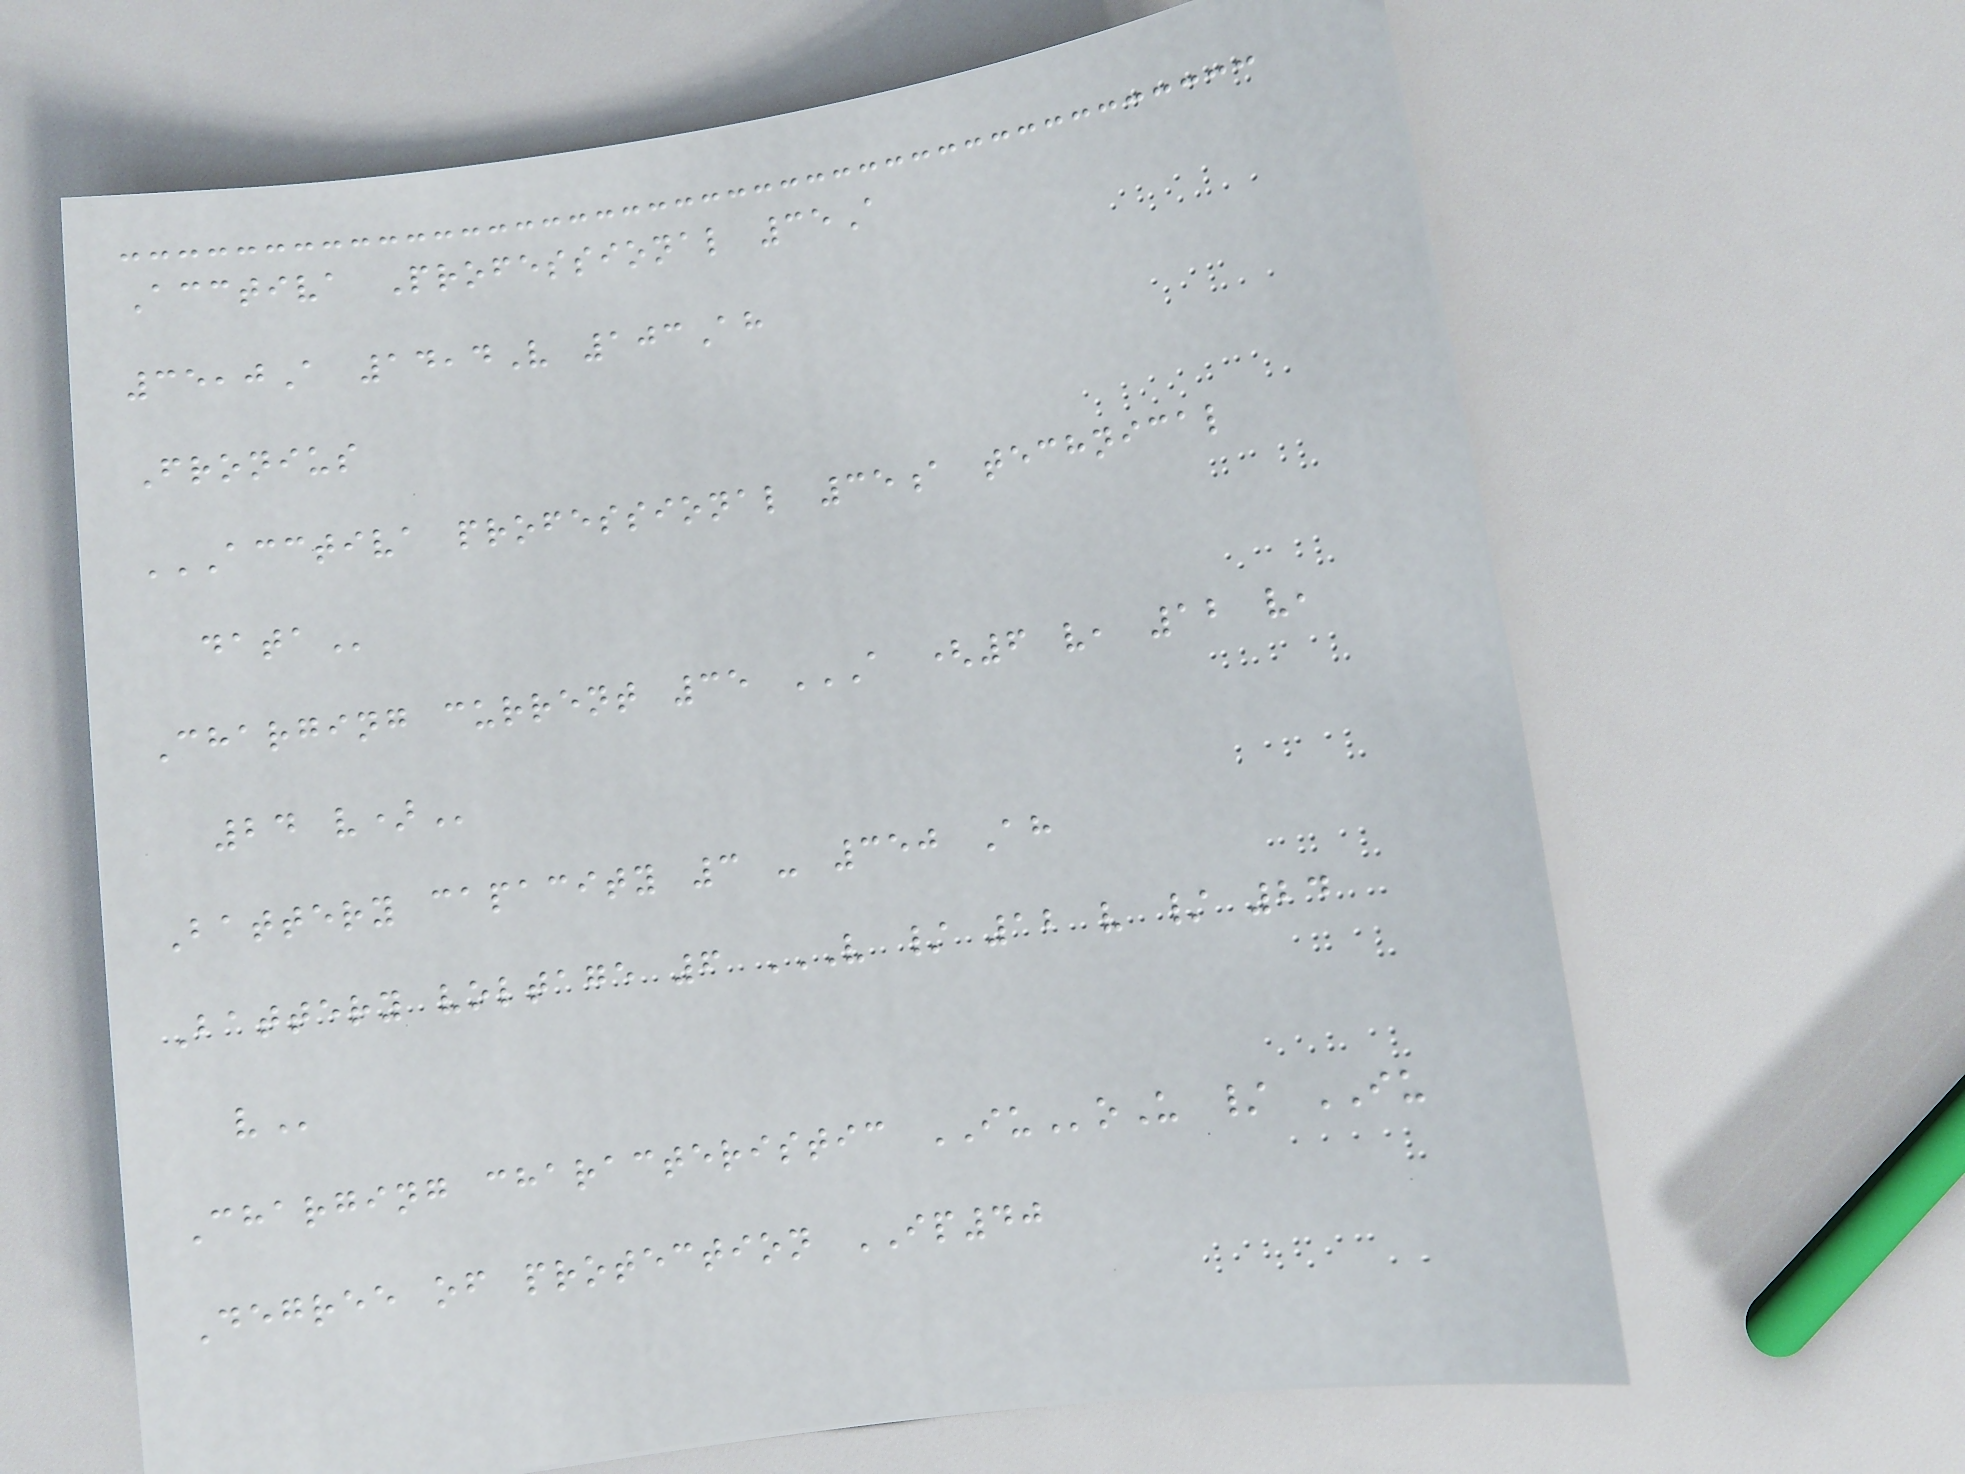Acctiva Professional 35A
35,0A 14,4V 103Ah
Fronius
ACCTIVA PROFESSIONAL 35A TECHNICAL
DATA
Charging current 35 A (6 V, 12 V,
24 V)
Battery capacity 3 - 350 Ah
Battery voltage 6 V / 12 V / 24
V
Charging characteristic IUoU / IU
Degree of protection IP40
